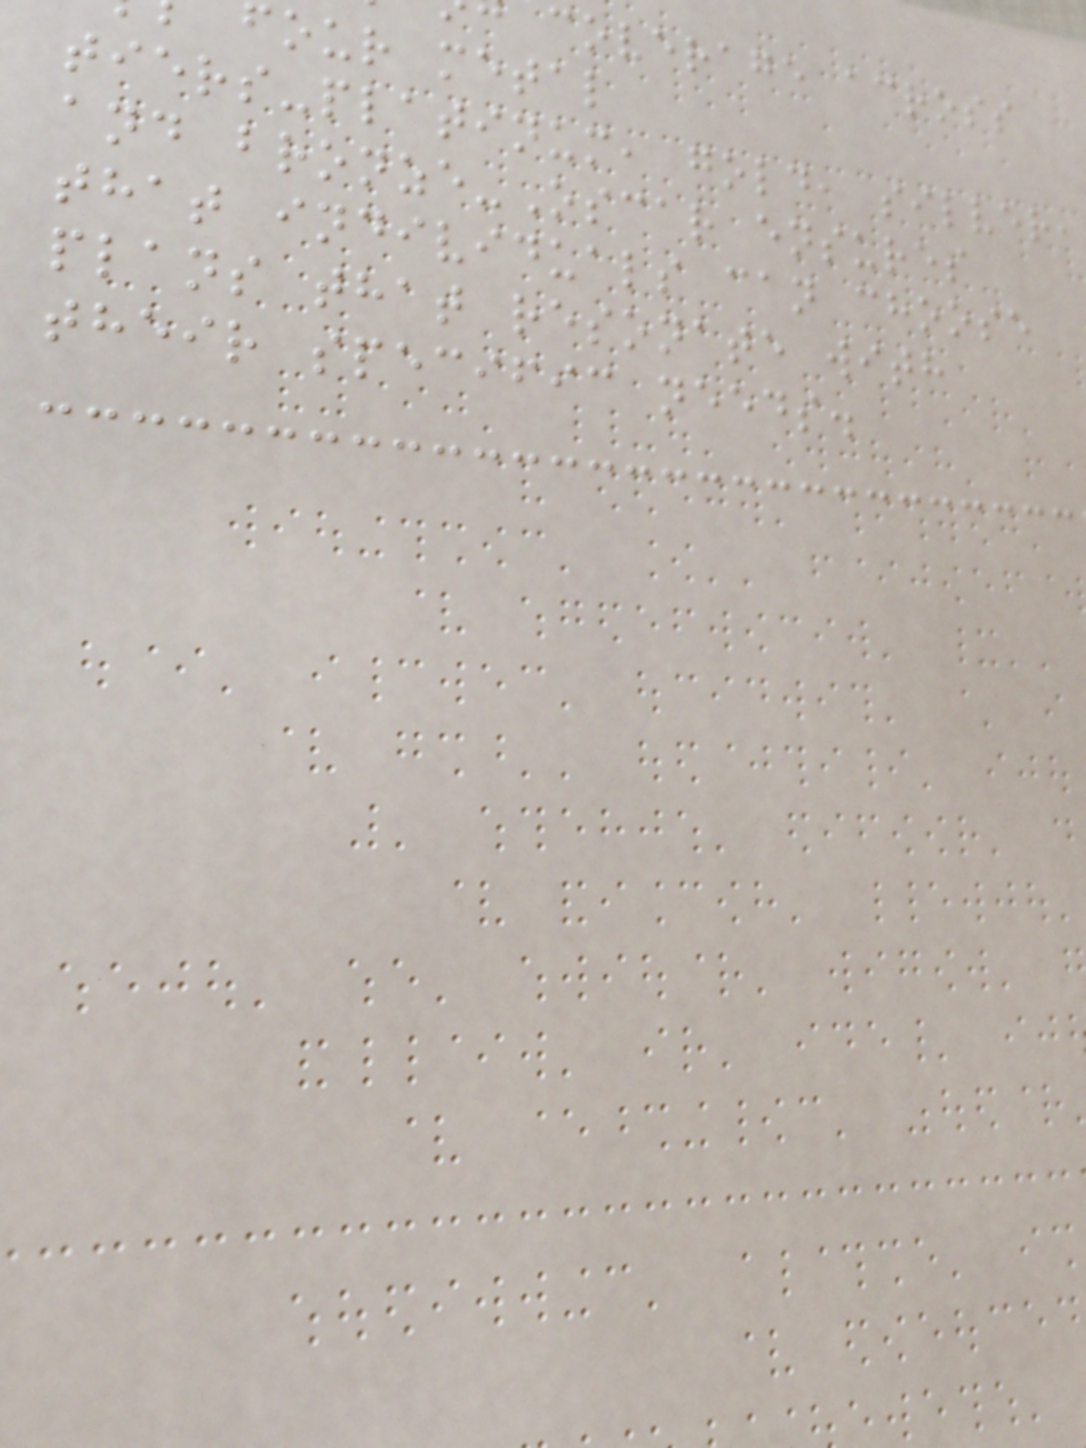coverage across
our metal
tiers-platinum, gold, silver,
and bronze-Oscar ensures
that individuals can choose
plans that resonate with
their specific needs.
